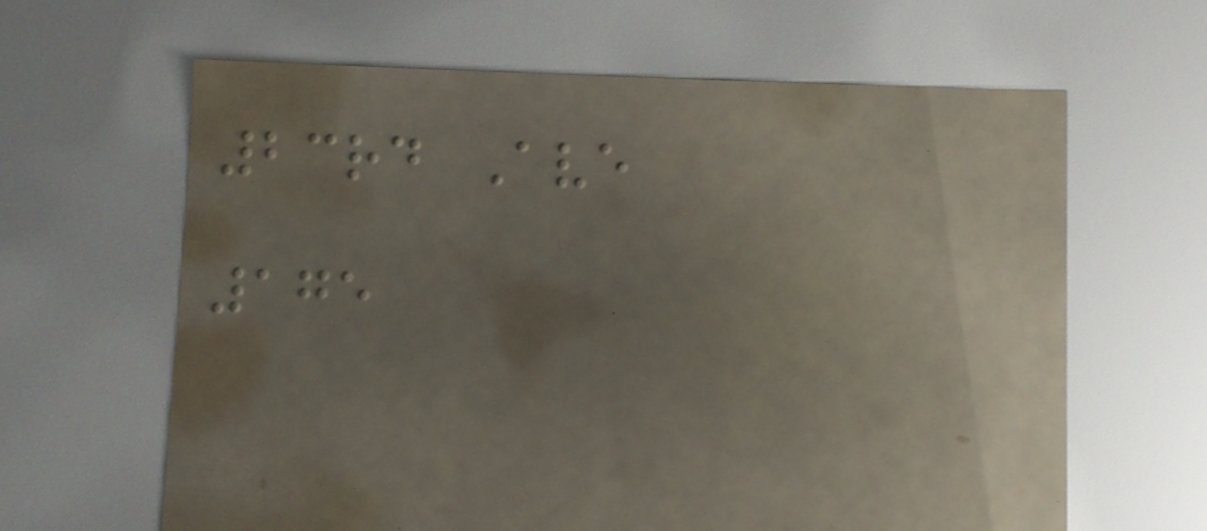23rd Ave
175
